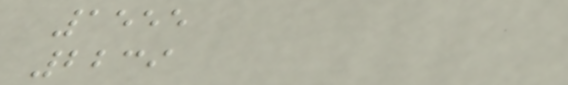1555
2239
